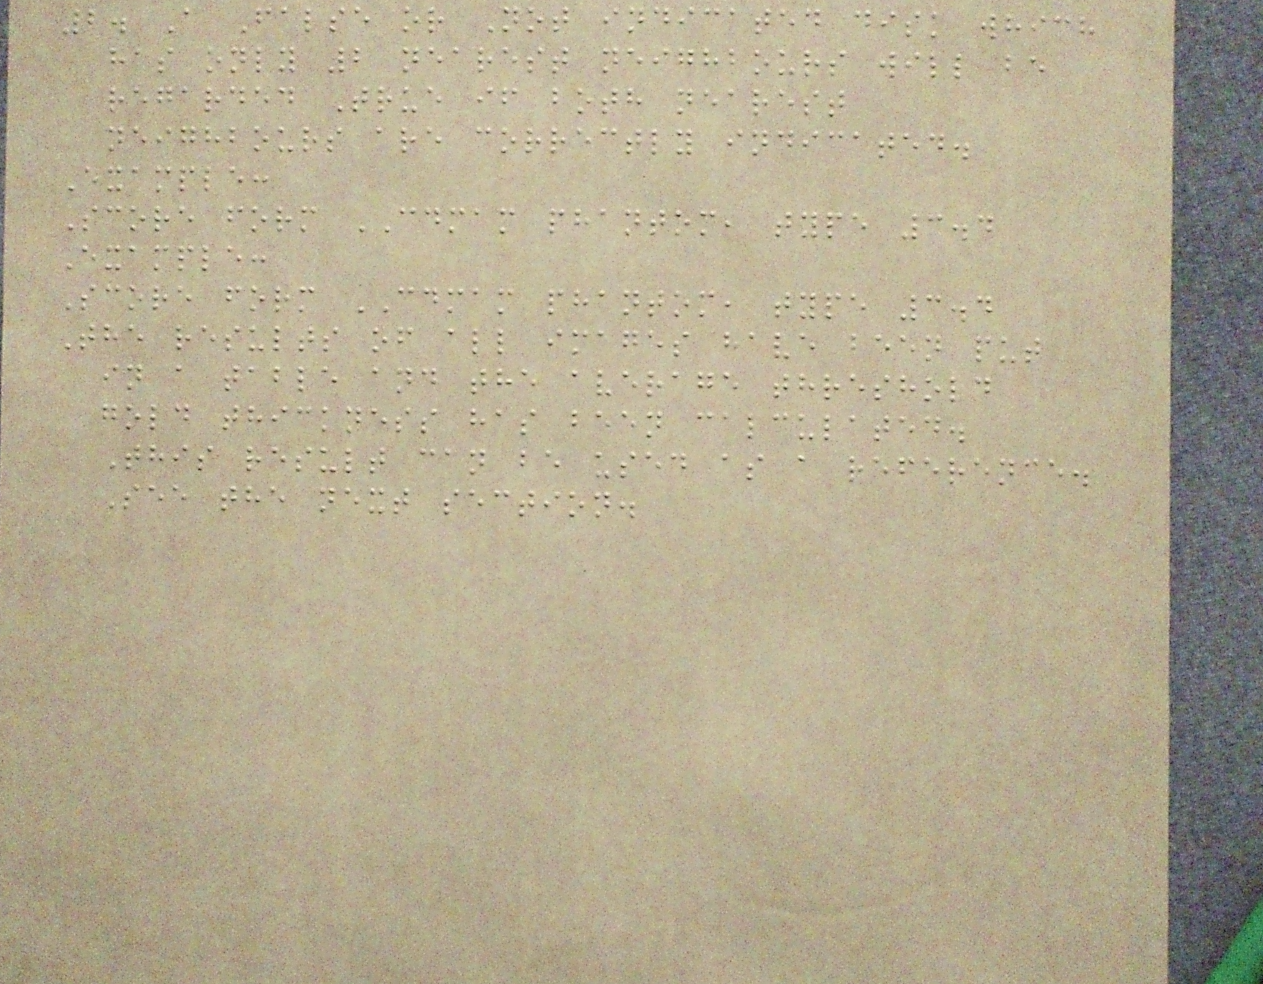2. A False or Not indicated disk which
has only 2 nearest neighbours will be
regarded True if both nearest
neighbours are correctly indicated.
Example:
Score form CDMAM phantom, type 3.4
Example:
Score form CDMAM phantom, type 3.4
The results of all images have been put
in a table and the average threshold
gold thickness has been calculated.
This result can be used as a reference.
See the next section.
